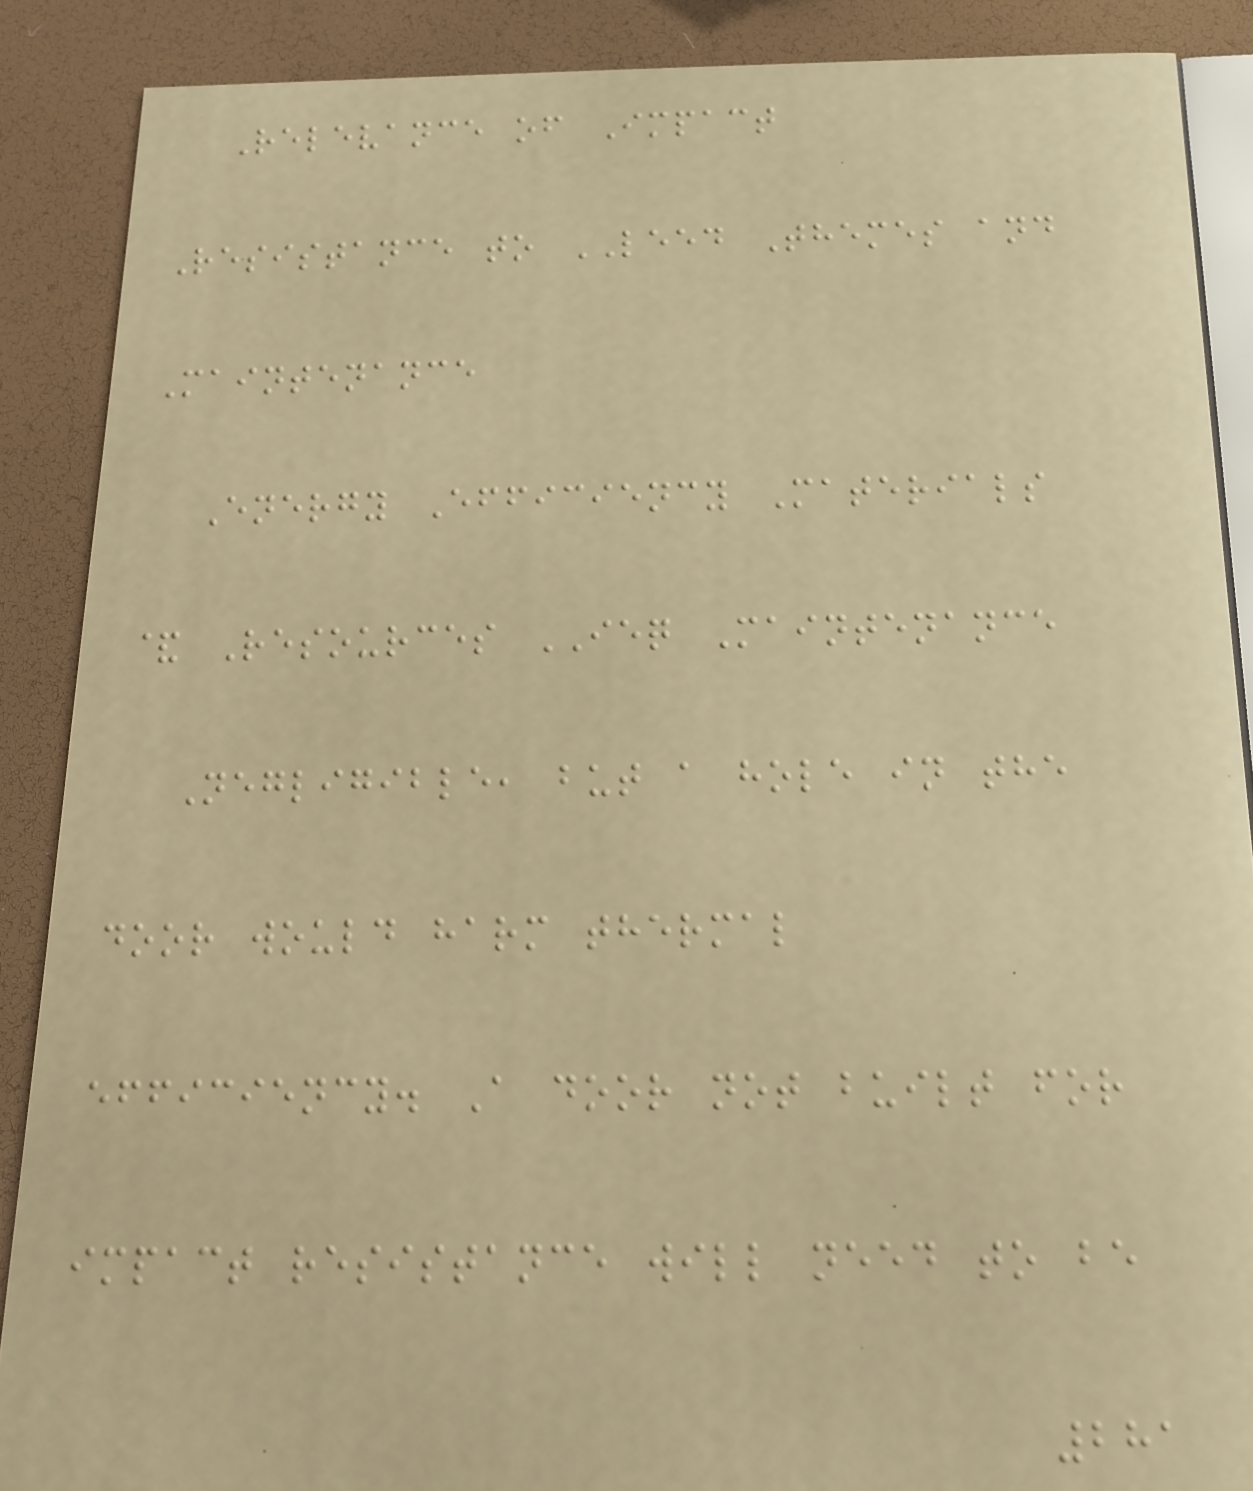Relevance of Impact
Resistance to LEED Themes and
Maintenance
Energy Efficiency Materials
& Resources IEQ Maintenance
Negligible, but a hole in the
door would harm thermal
efficiency. A door not built for
impact resistance will need to be
281
